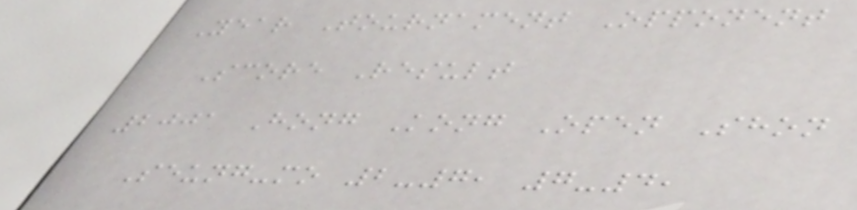Year Tournament Opponent
Score Result
2001 Hong Kong Open Shon
Seung-mo 2-7, 7-4,
